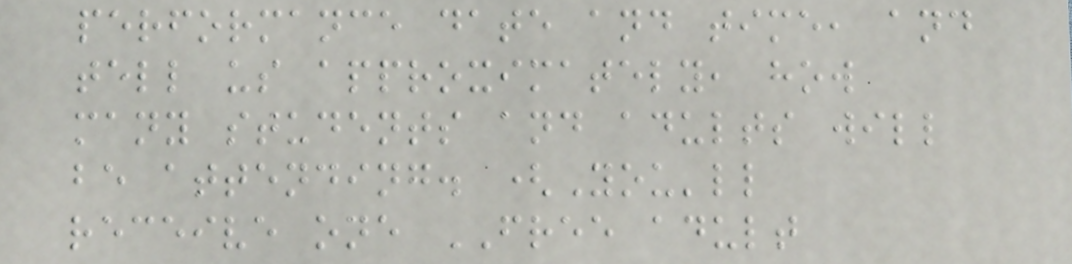performance date and time, and
tell us approximately, how
many students and adults will
be attending. (You'll
receive one FREE adult
